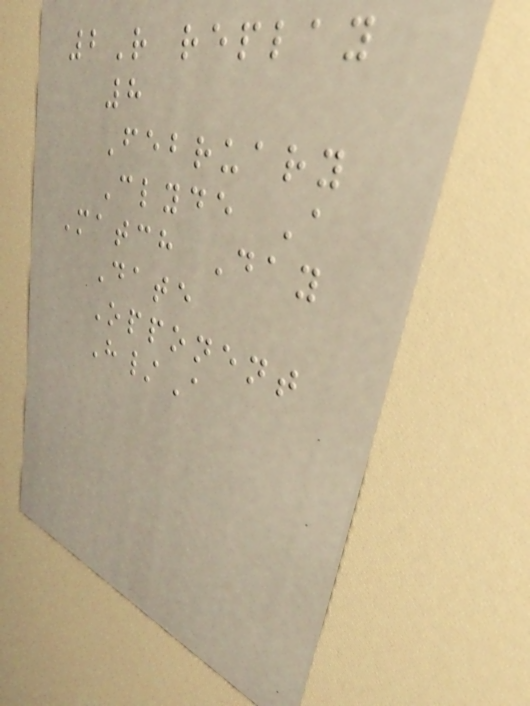2R replay
8
February
Clyde A
Match Day
Date
Opponent
H/A
